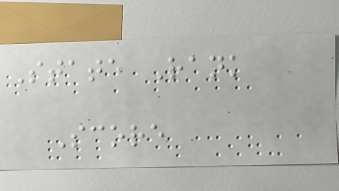State Rank
Score
